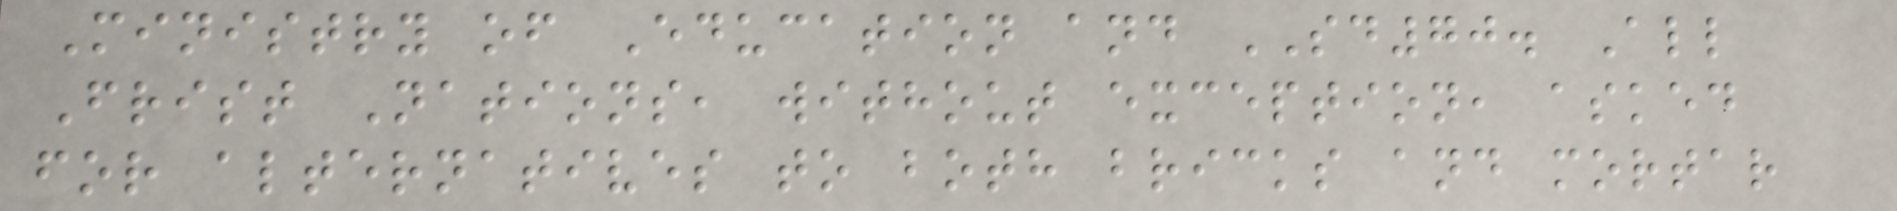Ministry of Education and SD70. All
Frist Nations, without exception, asked
for alternatives to both bricks and mortar
